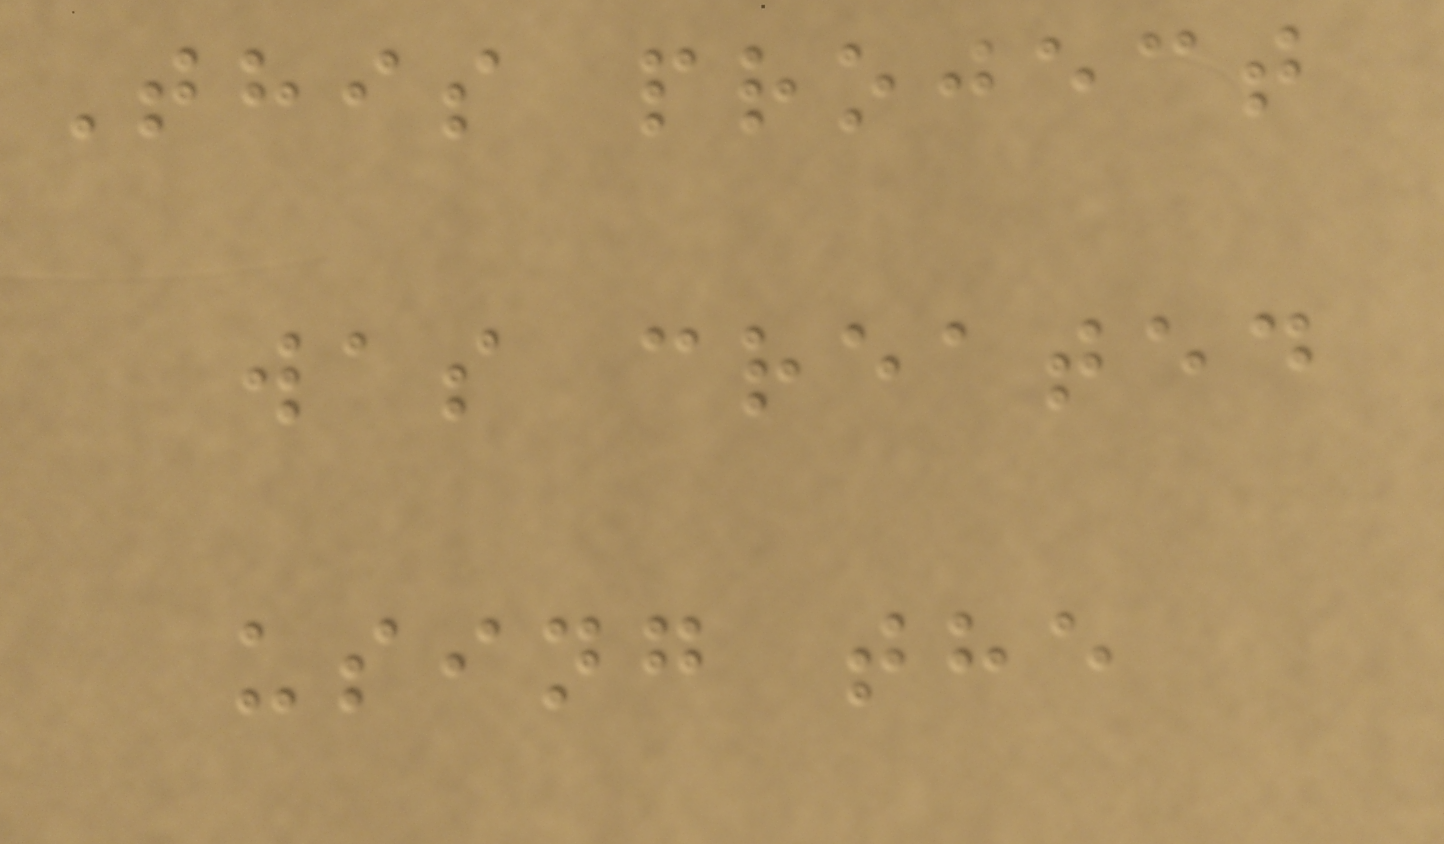This project
was created
using the
